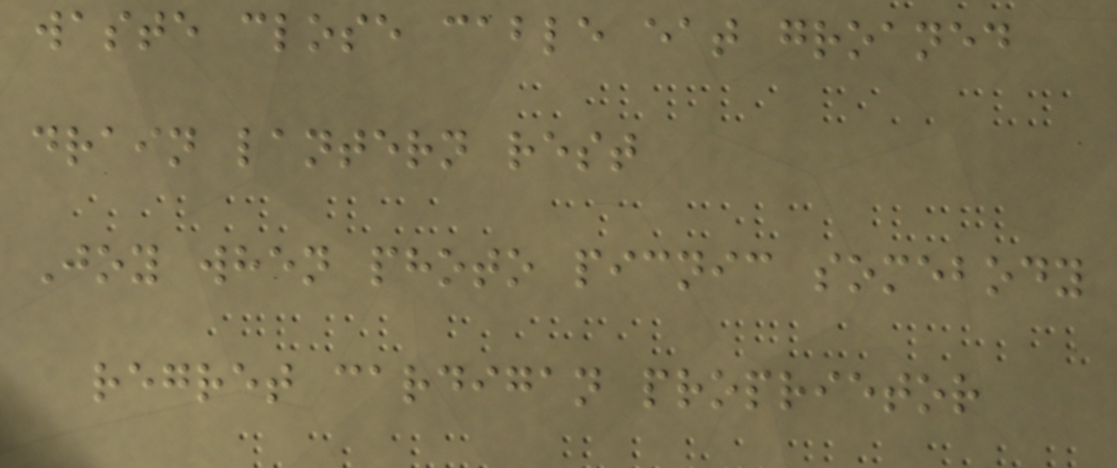waste close cable eat groaned
drain lantern rest
Joy when photo picnic somebody
regret cardigan proprietor
